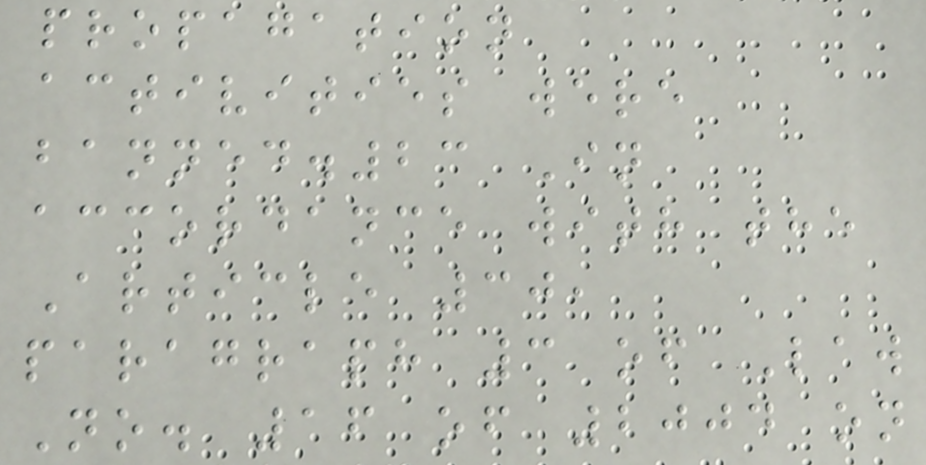propagation
activities were
banned.23 In
accordance with the
Article 30,
paragraph 3 of Law
No. 16 of 2004 on
